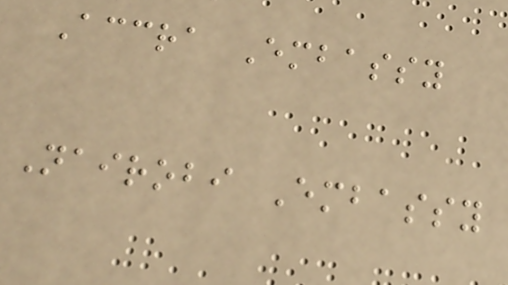Accra Embassy
Nairobi Embassy
